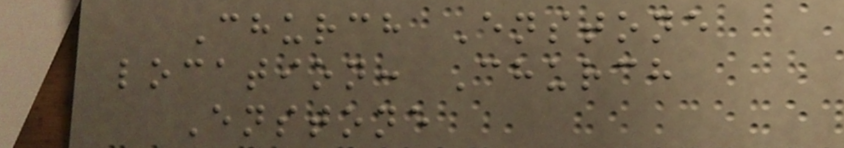Church Enstone
location: Church
Enstone
